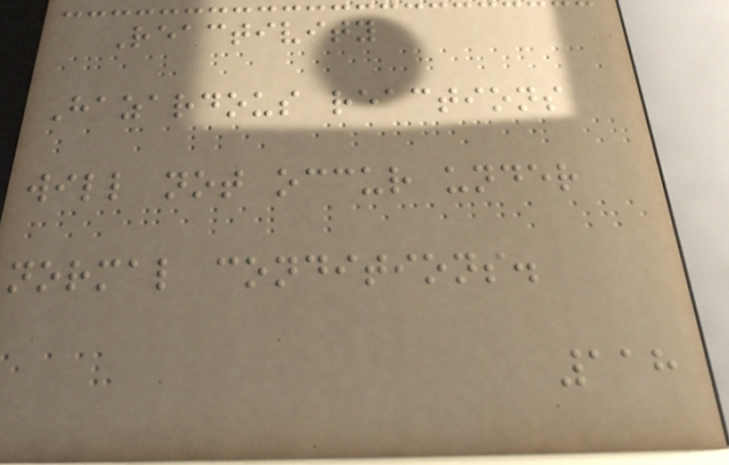Reactivity
Hazardous reactions
will not occur under
normal conditions.
118
